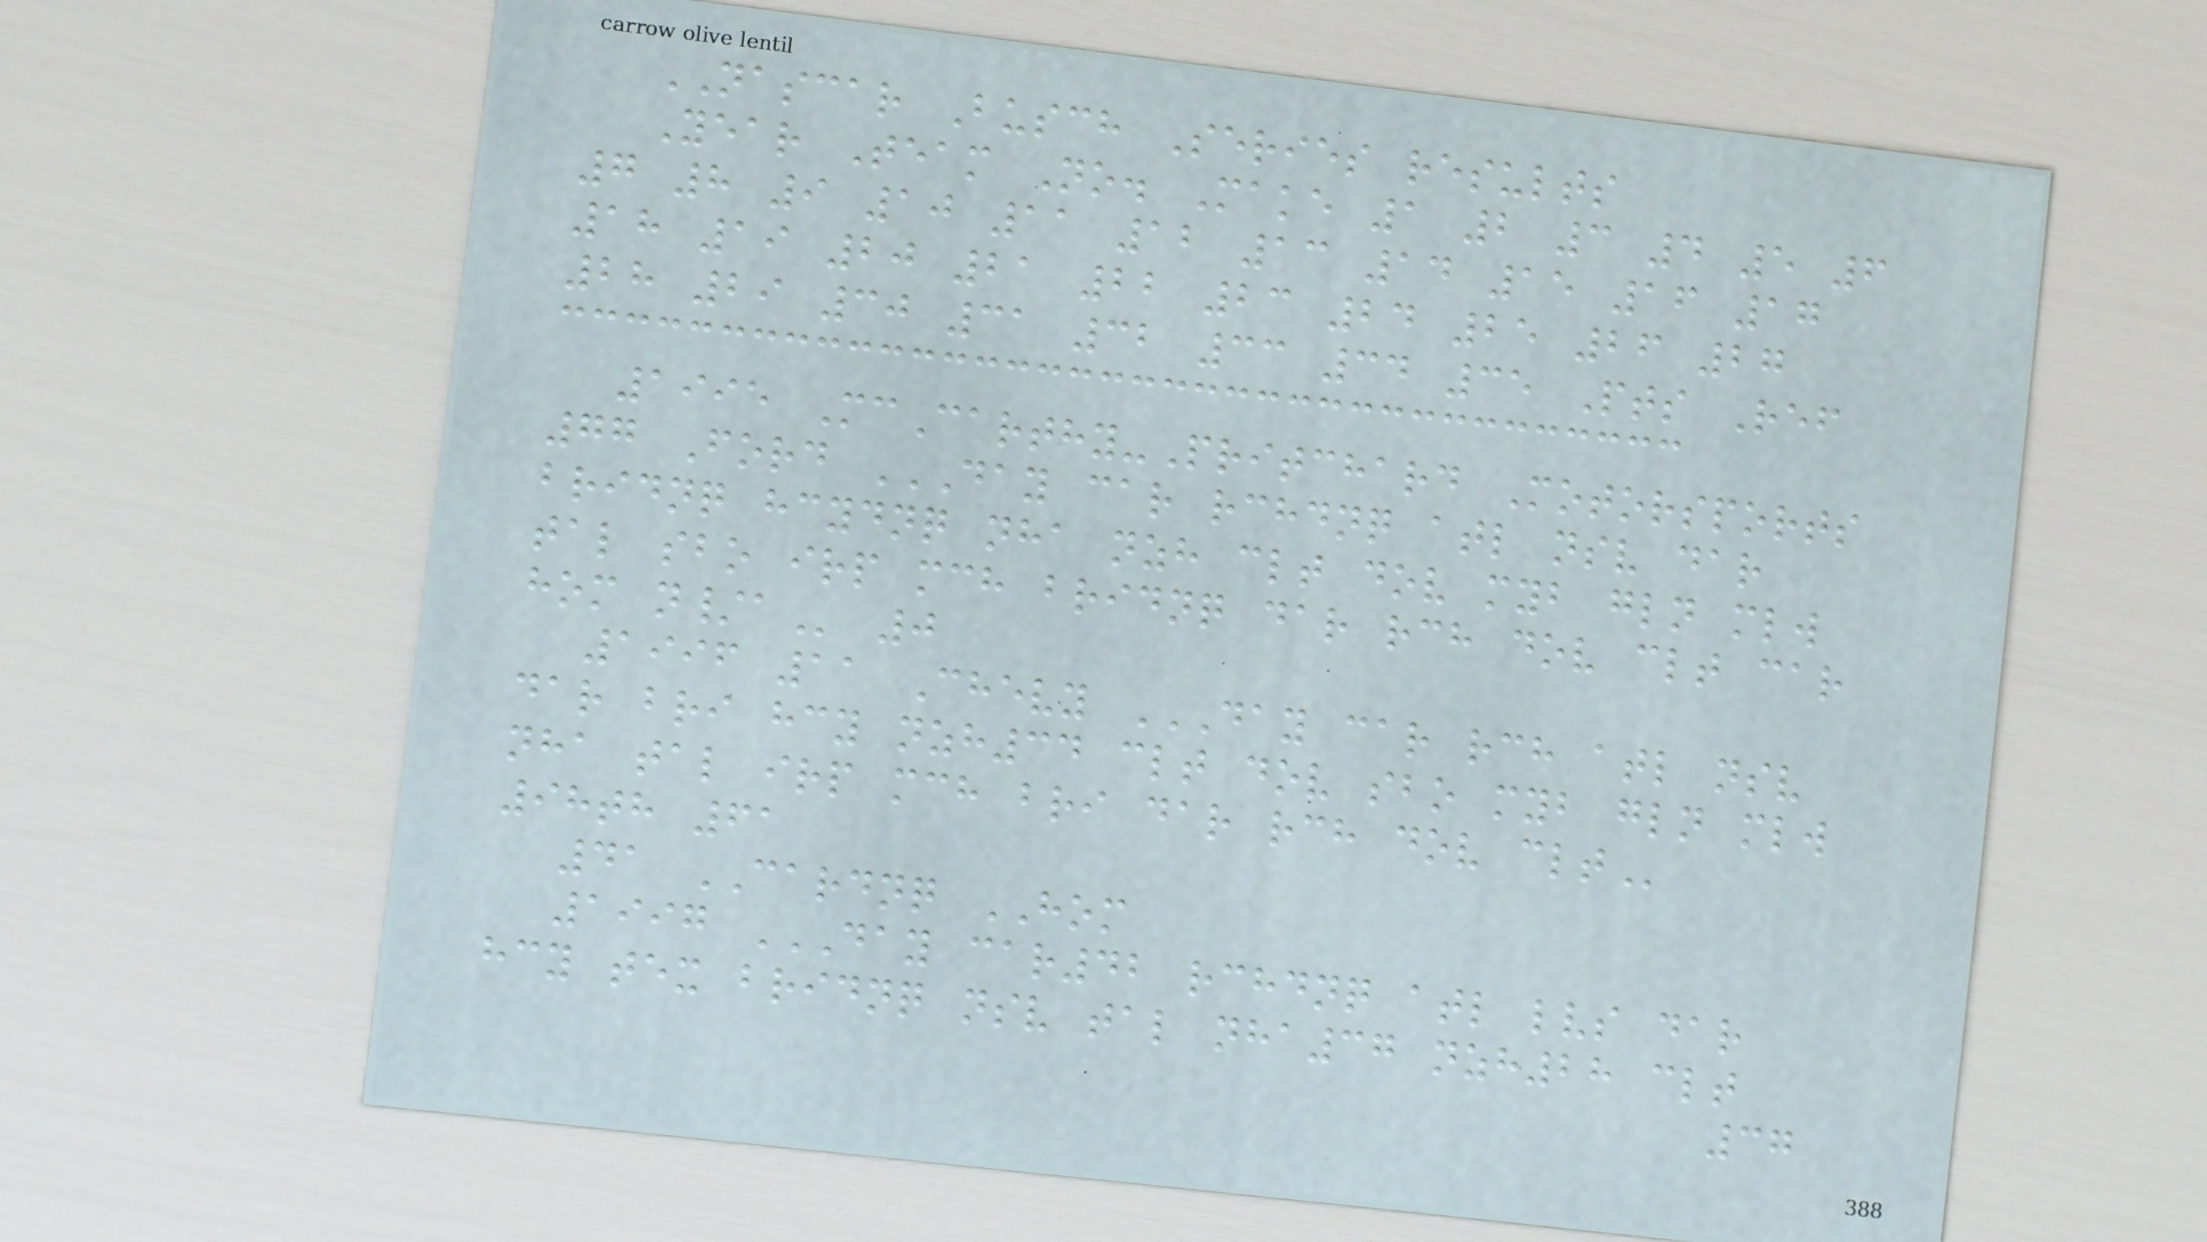NASCAR Busch Series results
Year Team No. Make 1 2 3 4 5 6
7 8 9 10 11 12 13 14 15 16 17
18 19 20 21 22 23 24 25 26 27
28 29 30 31 32 33 34 35 Pts Ref
1995 McCarthy-Pritchard Motorsports
77 Ford DAY CAR RCHDNQ ATL NSV DAR
BRIDNQ HCYDNQ NHA NZH CLT DOV MYB GLN MLW
TAL SBO IRP MCH BRIDNQ DAR RCH DOV CLT CAR
HOM N/A 0
1996 11 Chevy DAY CAR RCH ATL NSV
DAR BRI HCY NZH34 CLT DOV SBO MYB GLN MLW
NHA TAL IRP MCH BRI DAR RCH DOV CLT
98th 61
41 CARDNQ HOM
1997 DAY CAR42 RCHDNQ ATL LVS DAR
HCY TEX BRIDNQ NSV TAL NHA37 NZH28 CLT
37
